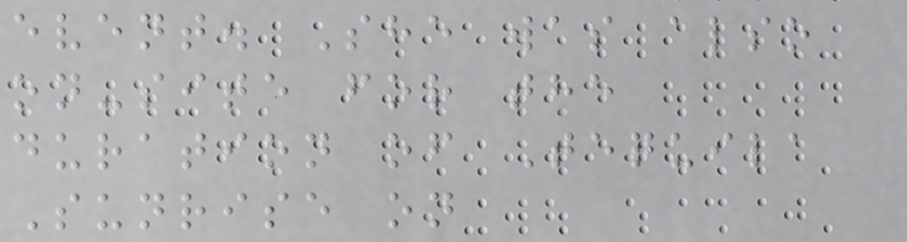event. She was also
on-site for the
duration of Tequila
Sunrise on
